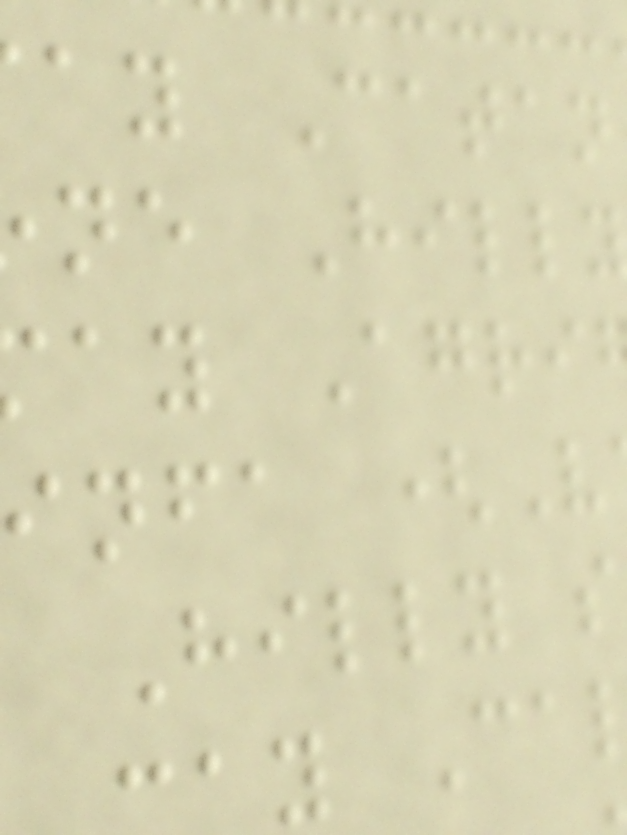ay Catan
ne Hilly
ay Agri
infa (V
Hilly s
